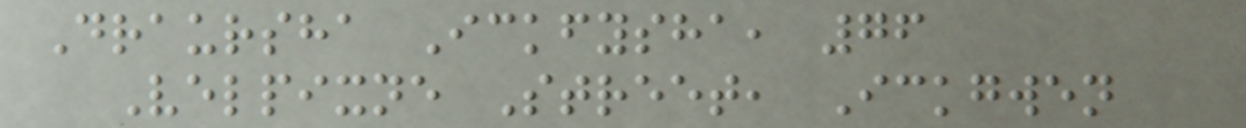Draursha Ickfysha, 76
Velpixne Street, Ickgwen
